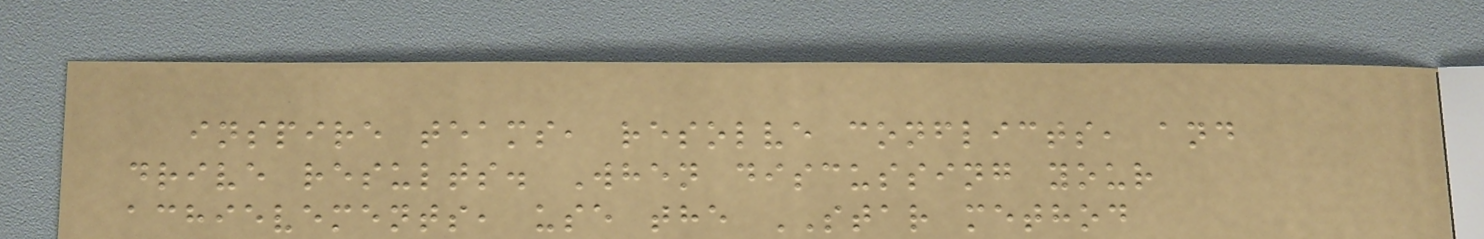inspire teams, resolve conflicts, and
drive results. When discussing your
achievements, use the STAR method
